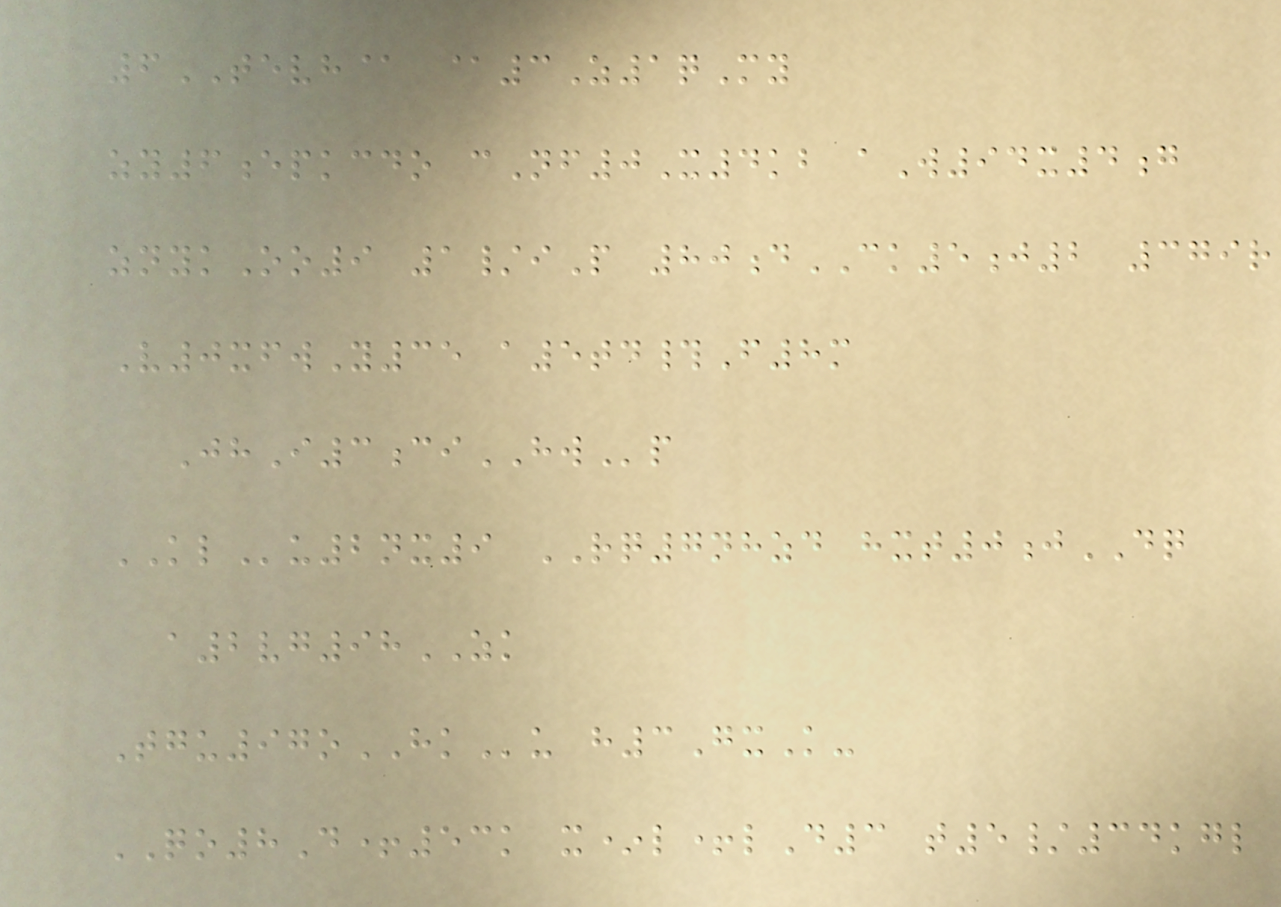6TEVH@ @3Z1qMy
zy6epkcdo cNf0X4kb aW94x4g
znykOo9 1/iP 80dCK5j2 379r
V0xfwY35 a5td#F8m
JhI3ciHWp
KLu2nx9 RQ7nhzd hxt0jDQ
a2vg98ZK
Tgu97oHKu h3GxK-
QO8D+53k x*l+lD3 t5/34kgl
